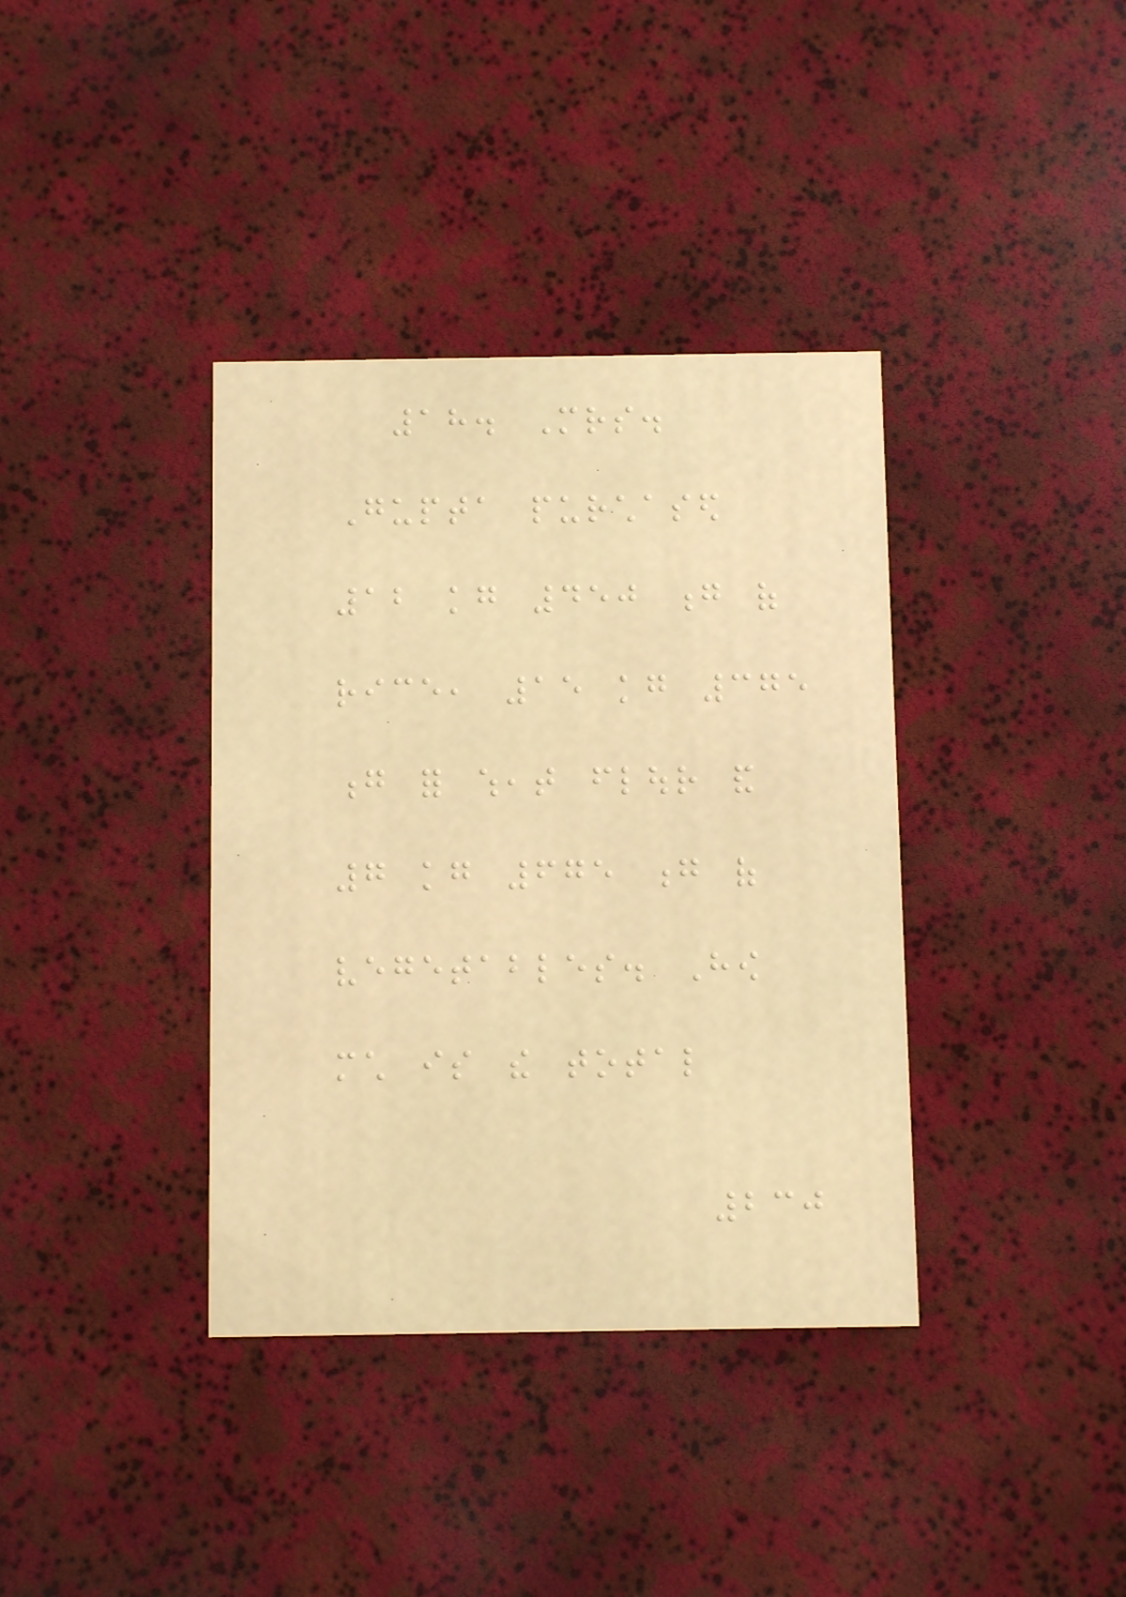18. Mrs.
Gupta purchased
12 kg 450 g of
rice, 15 kg 375
g for wheat flour and
7 kg 675 g of
vegetables. How
much is the total
230
